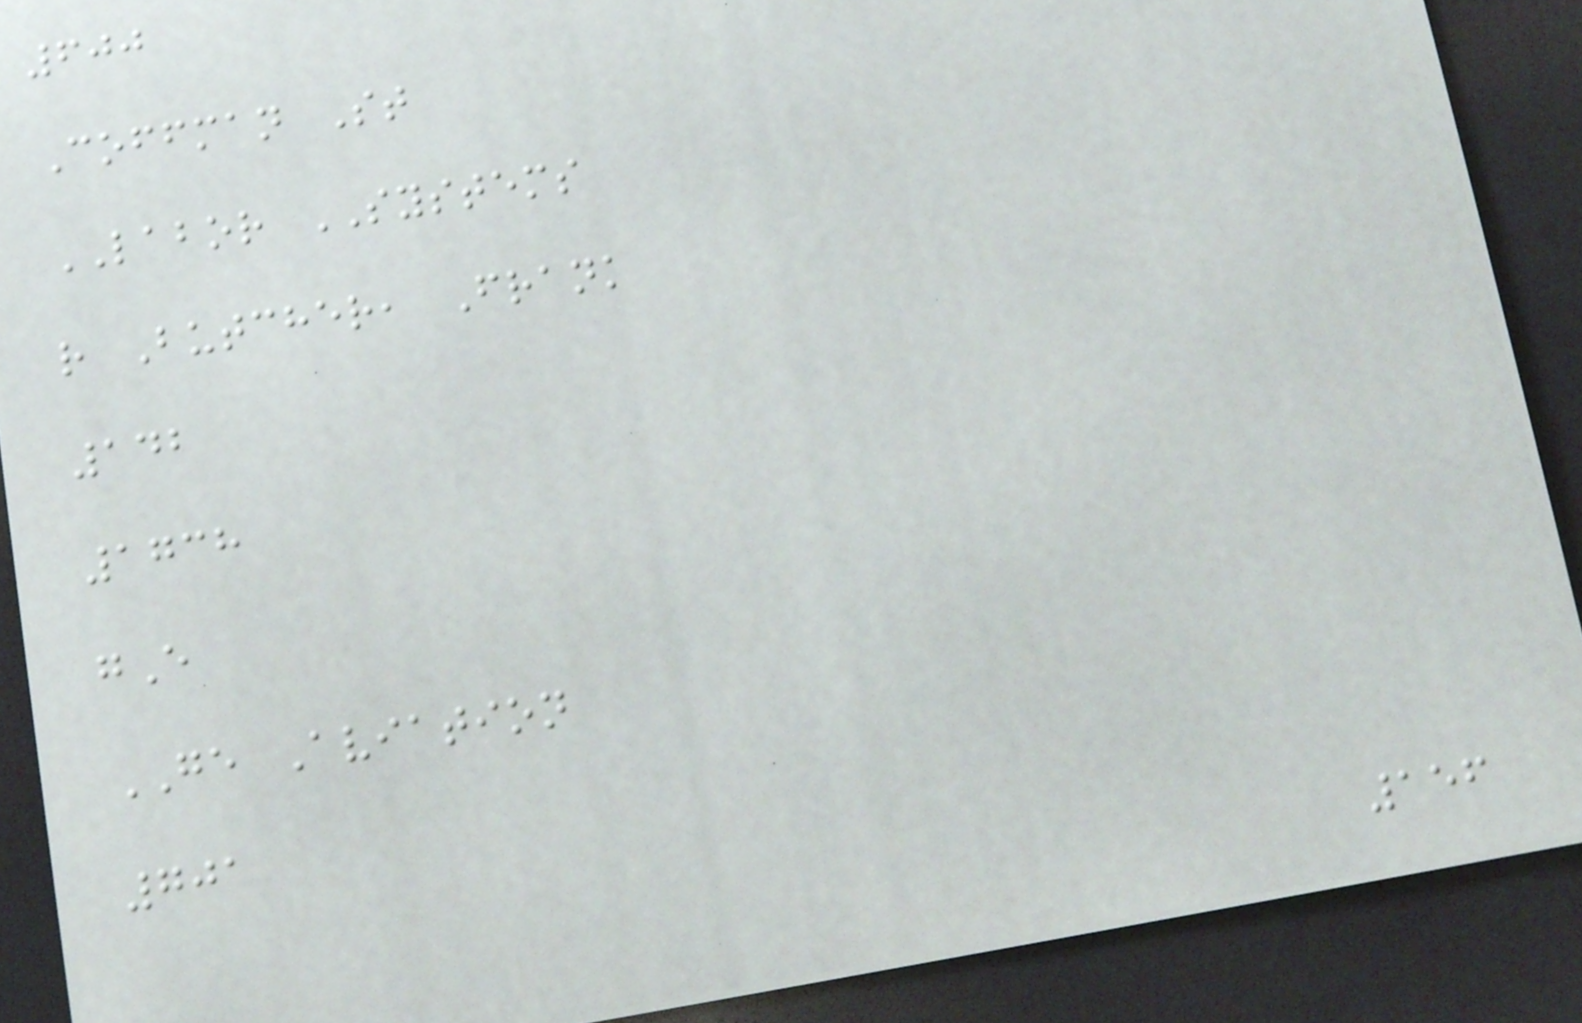600
Coffman St
LABOR SYSTEMS
r Butcher, Frank
142
1738
gE
GE Aviation
701
156
